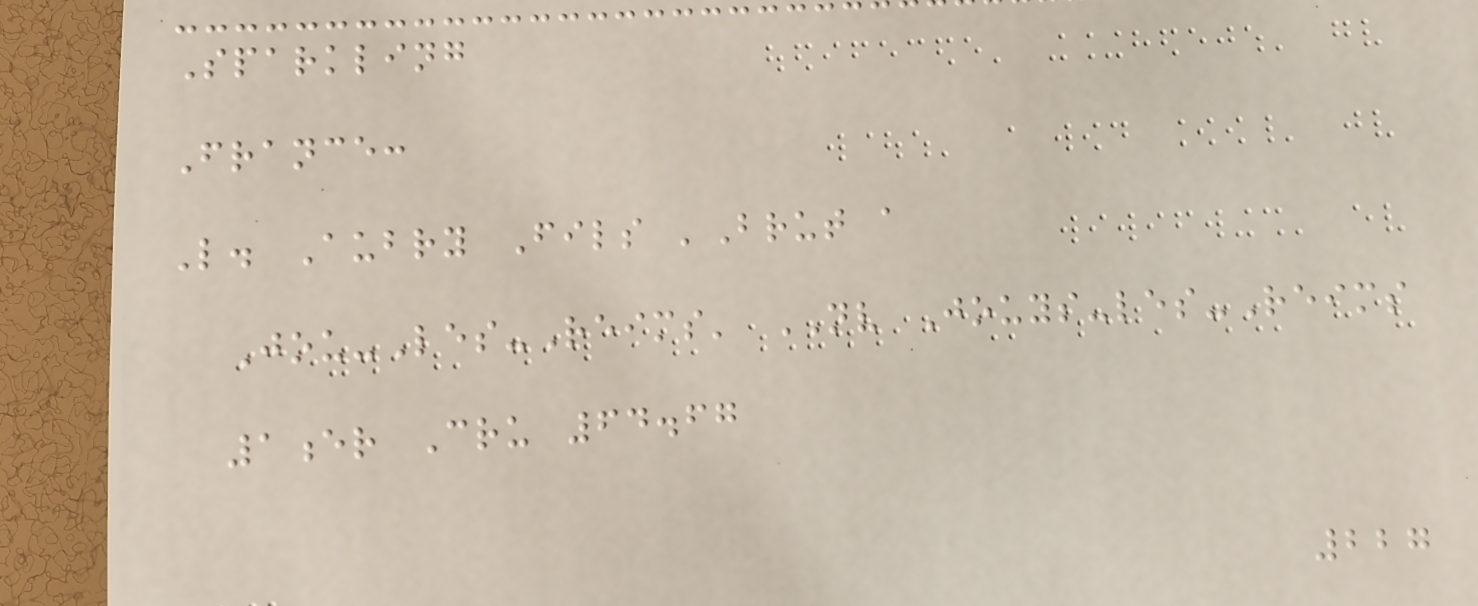Sparkling
France:
L. Aubry Fils 'Brut a
Jou-Les-Reims' NV Jouys-les-Reims
1er Cru 64.67
227
